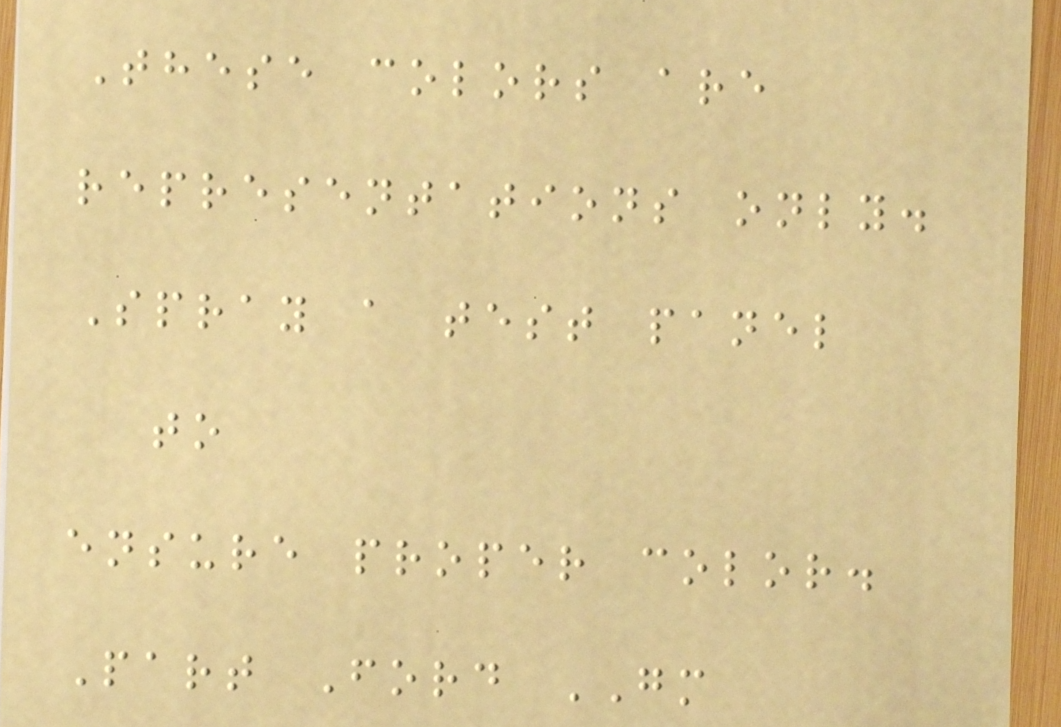These colors are
representations only.
Spray a test panel
to
ensure proper color.
Part Ford GM
